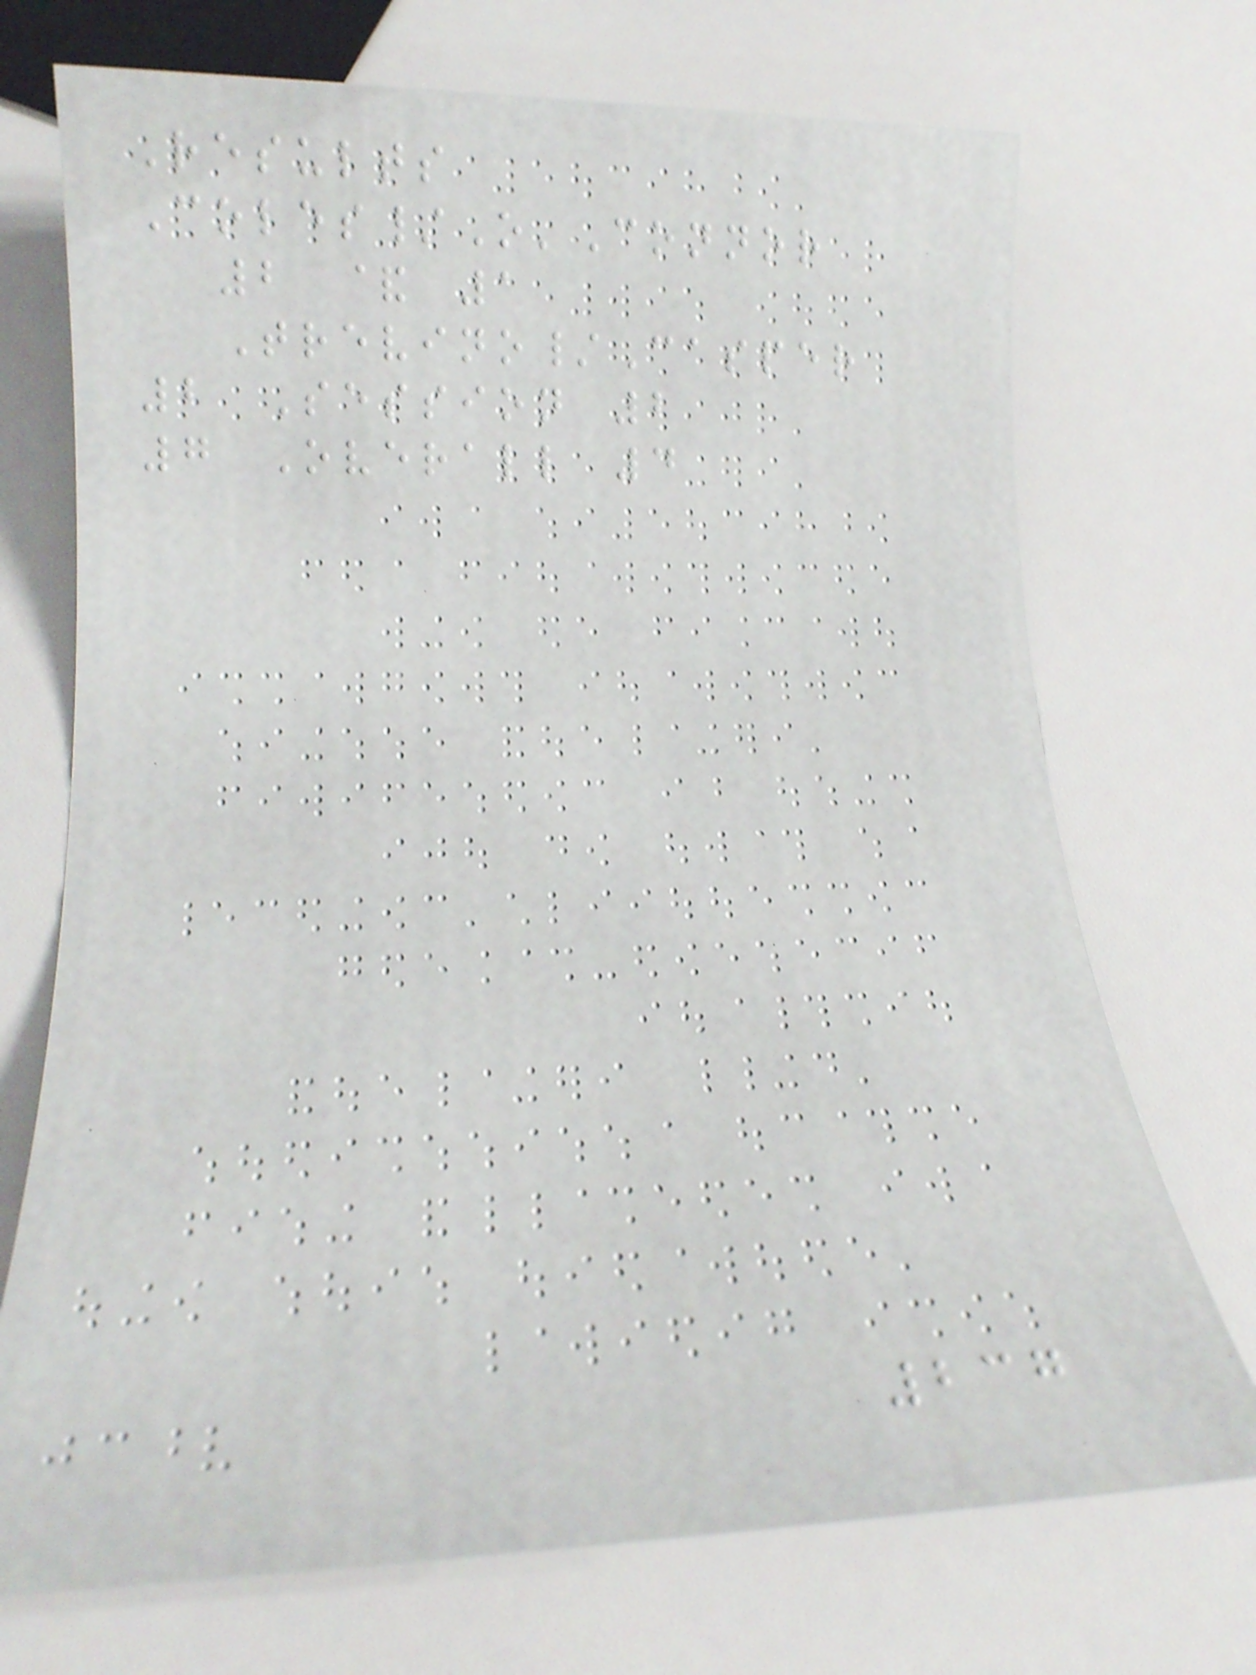Results
Coles/O'Connor
2 & 1
Trevino/Casper
2 Session 2
7 Overall 4
237
